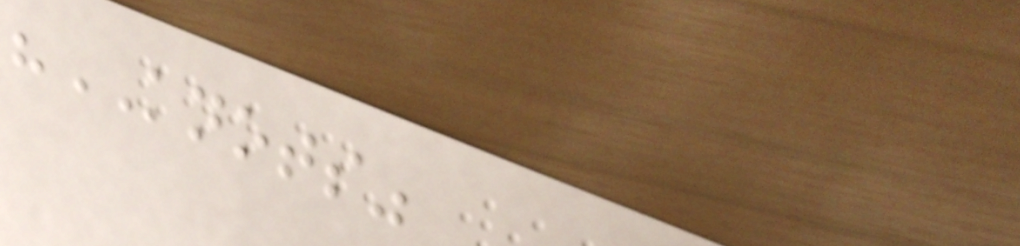"KNOTS"
